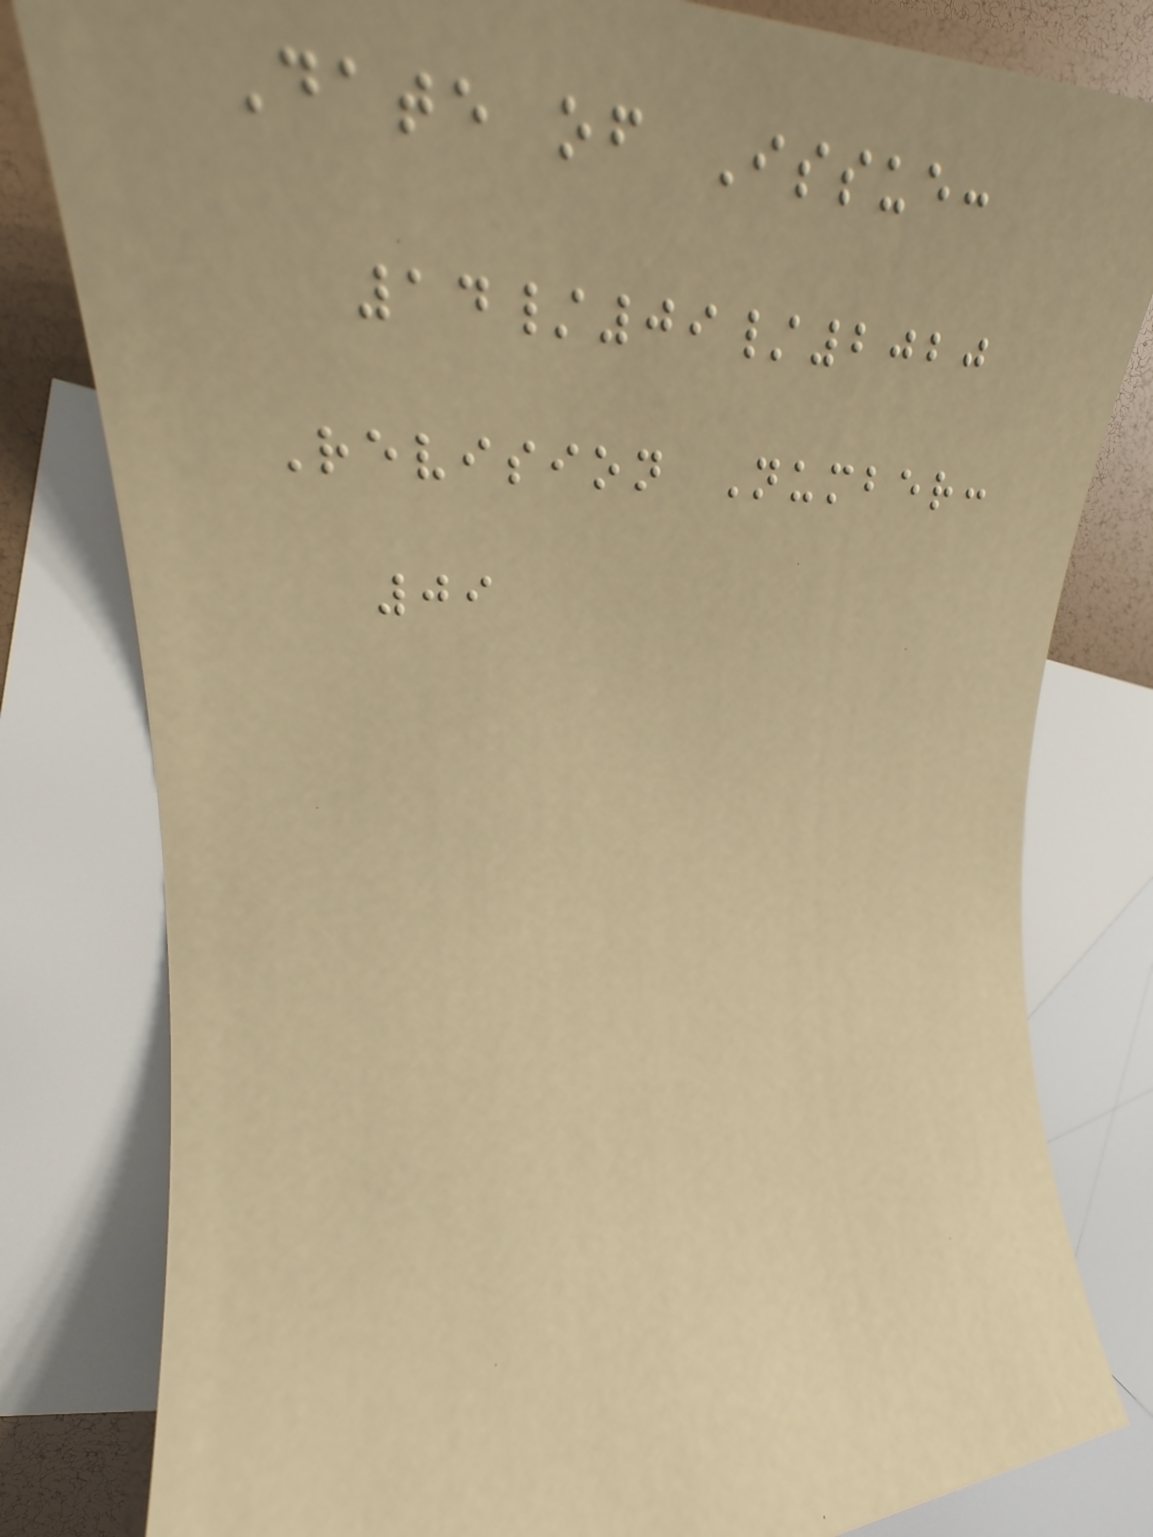Date of Issue:
14/09/2020
Revision Number:
09
